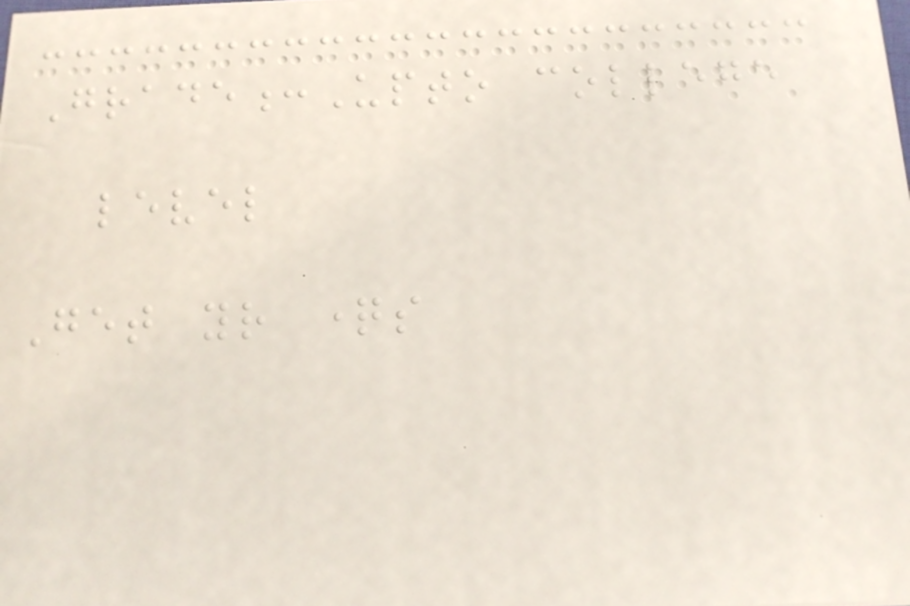Grade:Upto college
level
Get your questions
